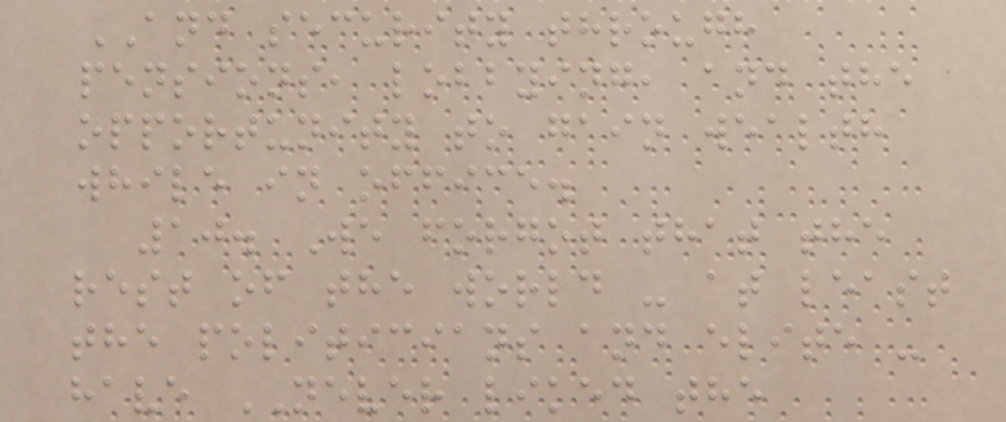AND security through
pensions, lobbying, and the
opportunity to gain wealth
while in office.
10. We forgot that the
rest of the world - at least
the politicians and elite -
have NEVER liked the
